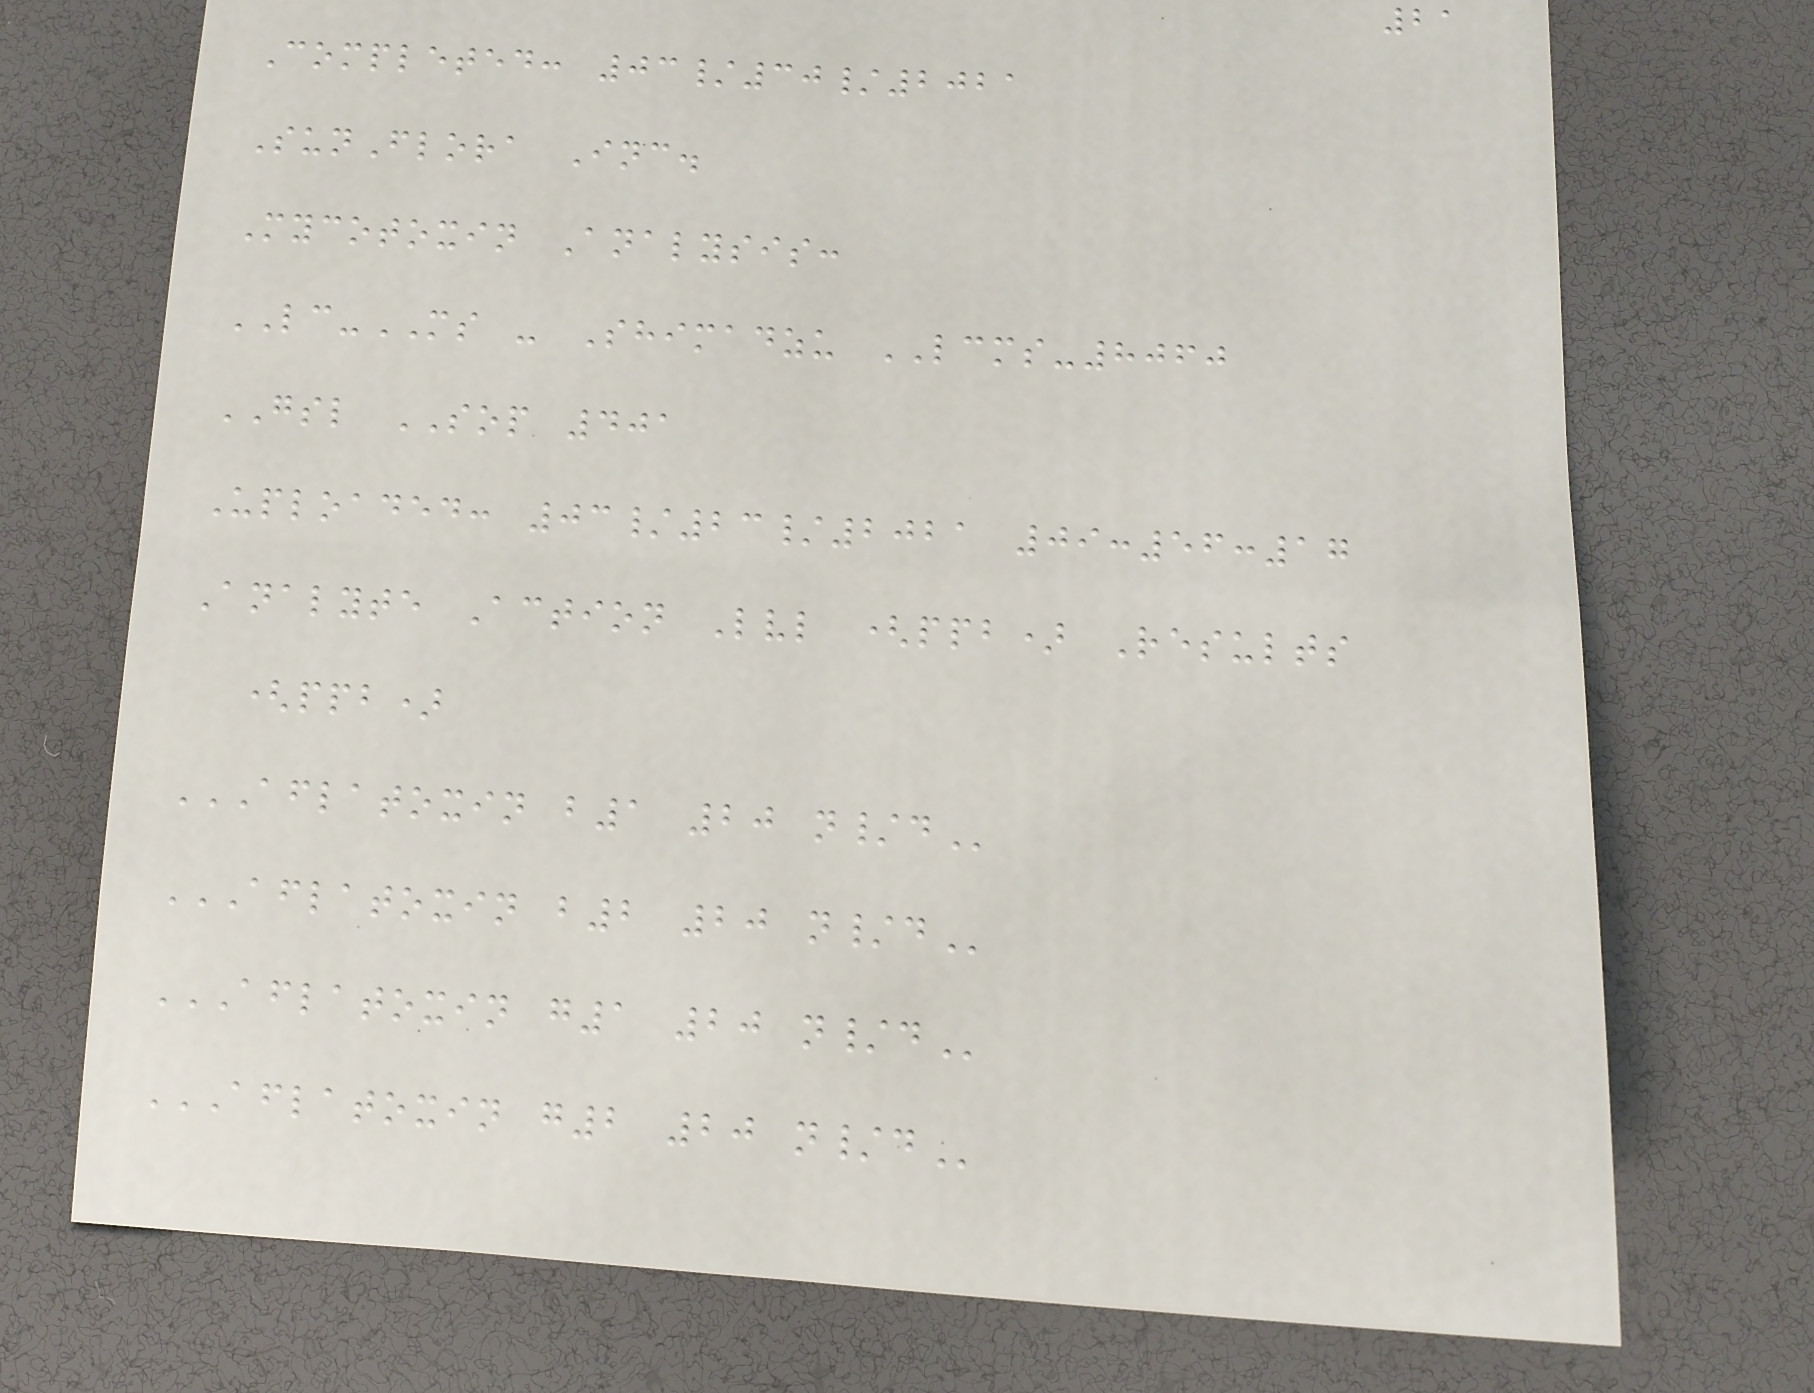21
Completed: 03/30/2021
SunFlora Inc.
Mycotoxin Analysis:
LC-MS - Shimadzu LCMS-8060
GSL SOP 401
Uploaded: 03/23/2021 09:56:17
Analyte Action Lvl (ppb) Results
(ppb)
AFLATOXIN B1 20 N/D
AFLATOXIN B2 20 N/D
AFLATOXIN G1 20 N/D
AFLATOXIN G2 20 N/D
